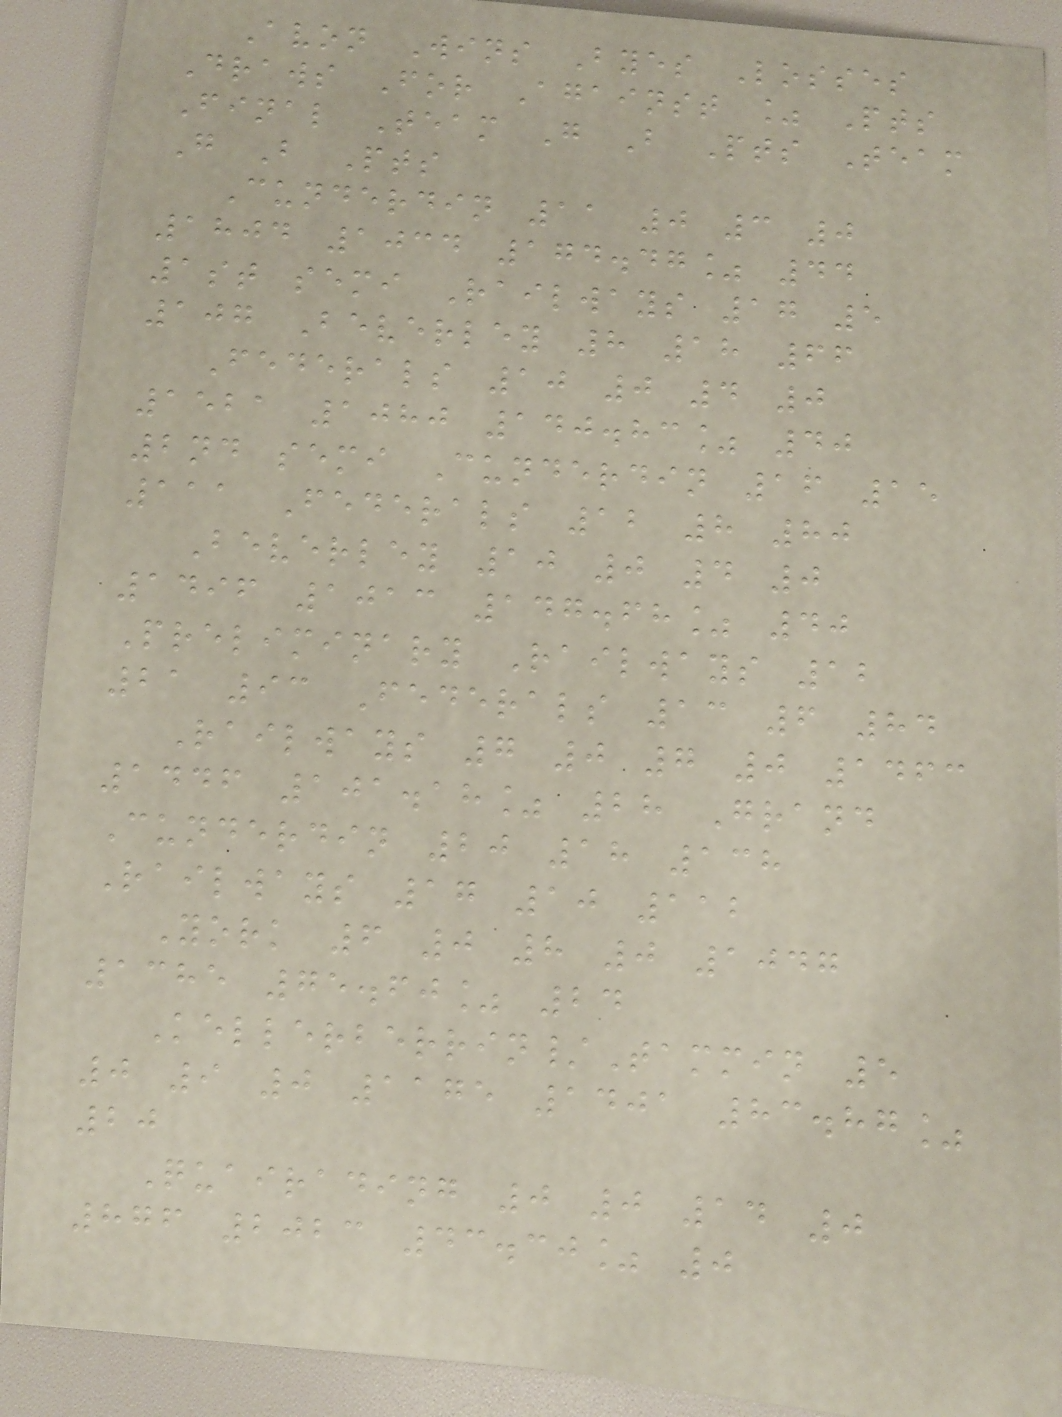Avon Wins Byes Losses
Draws For Against % Pts
Final Team G B Pts Team
G B Pts
Cunderdin 11 0 3 0
1804 1034 174.47% 44
1st semi Railways 17 5
107 Beverley 8 18 66
Federals 10 0 4 0
1521 1080 140.83% 40
2nd semi Cunderdin 16 15
111 Federals 12 8 80
Beverley 10 0 4 0
1496 1013 147.68% 40
Preliminary Railways 12
21 93 Federals 13 6 84
Railways 7 0 7 0 1463
1446 101.18% 28 Grand
Cunderdin 20 18 138
Railways 17 10 112
York 6 0 8 0 1047
1385 75.60% 24
Kellerberrin/Tammin 5
0 9 0 1175 1401 83.87%
20
Quairading 0 0 14 0
876 2023 43.30% 0
